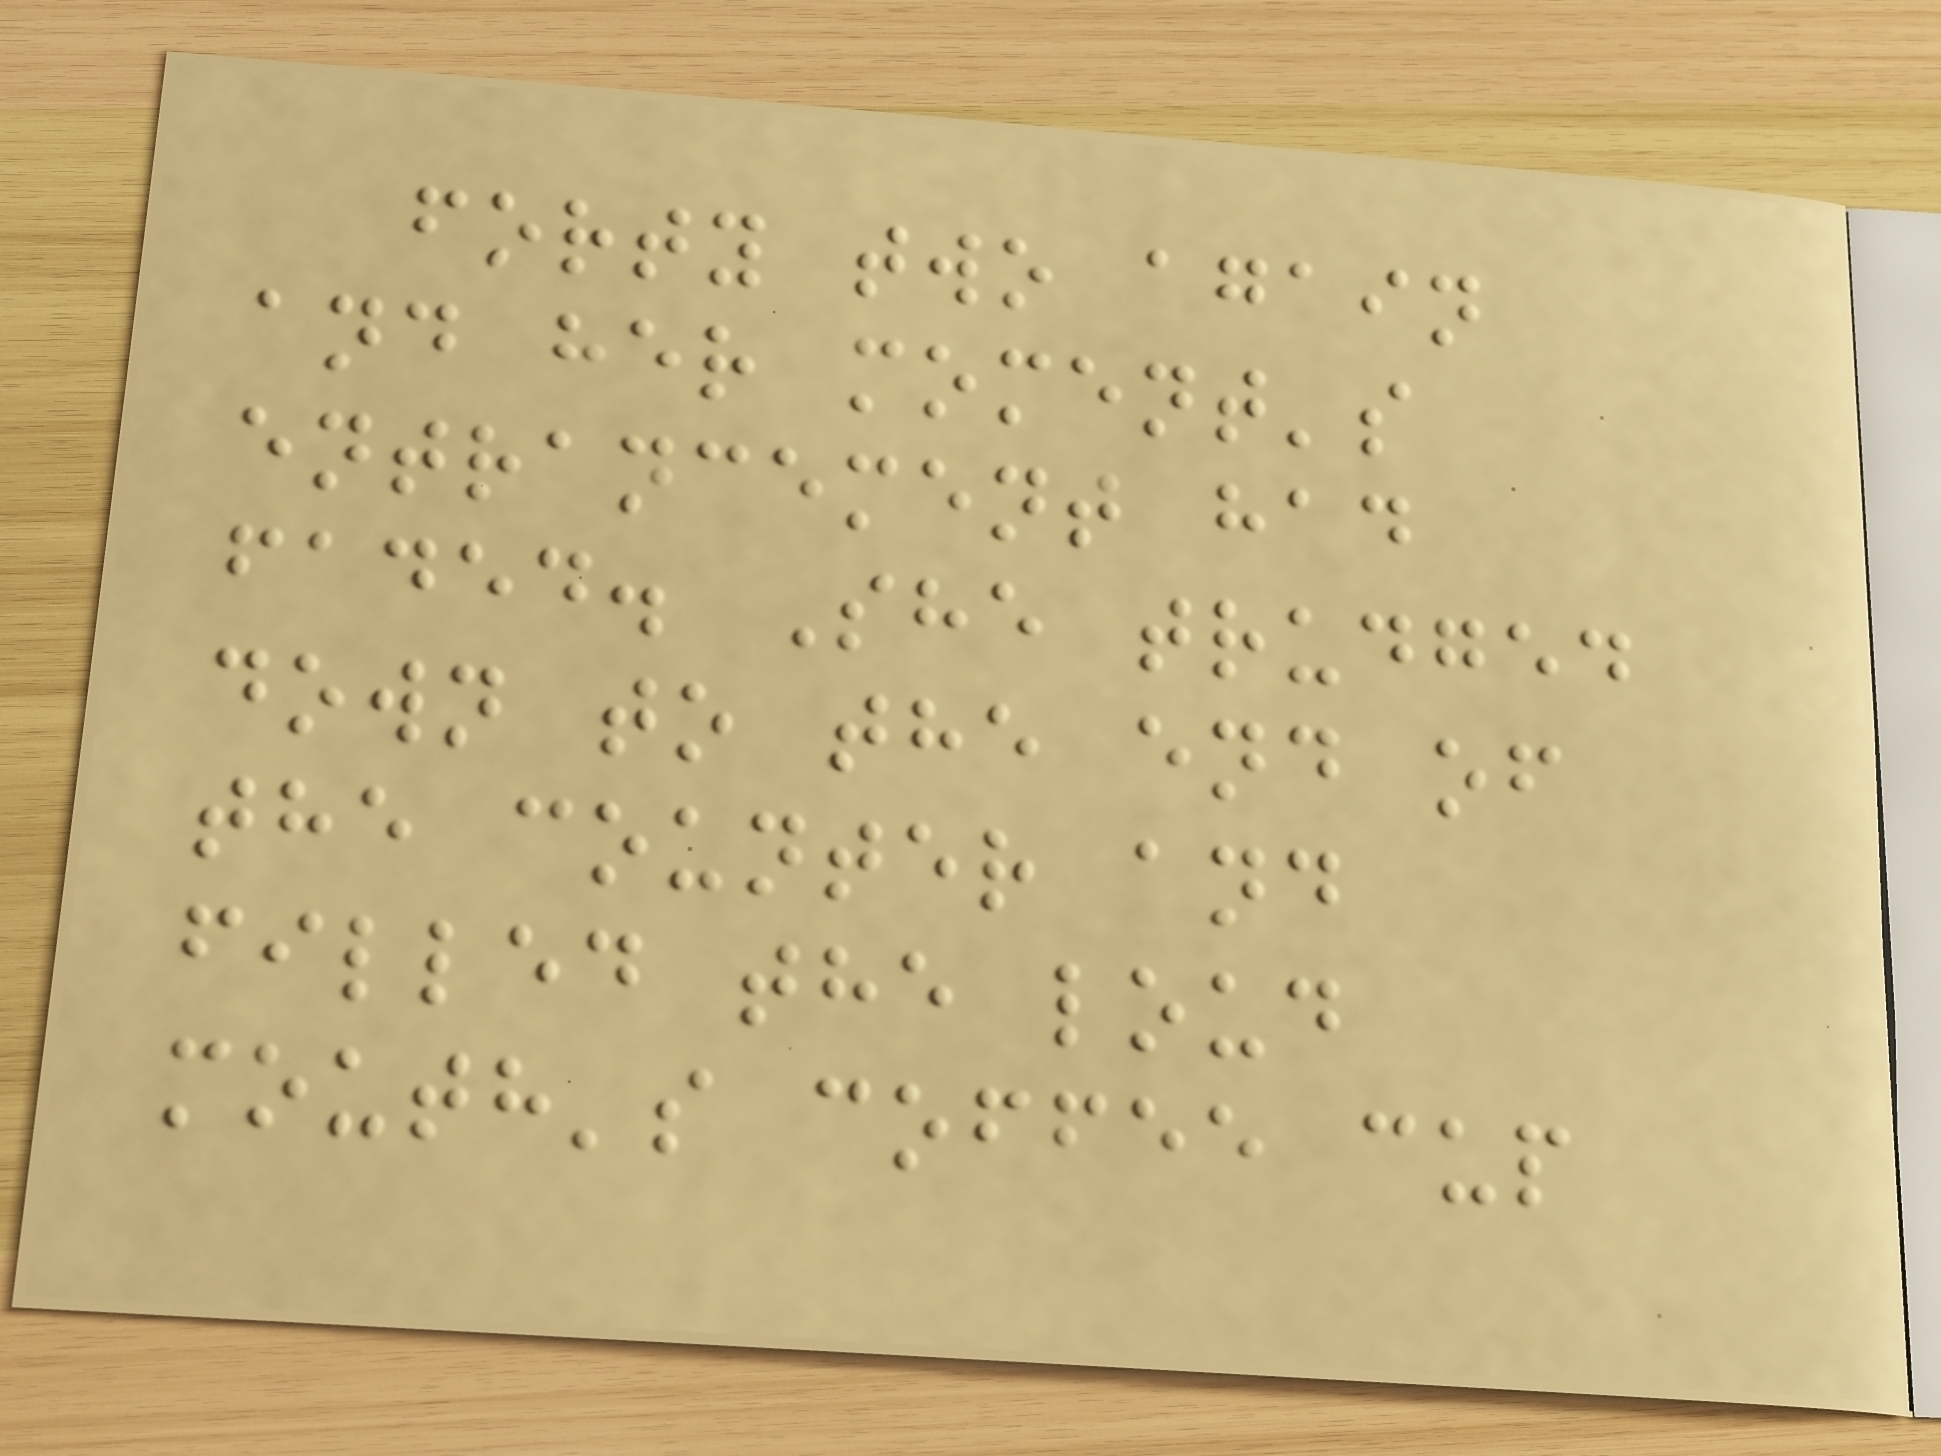forty two again
and her moment's
entrancement had
faded. She trudged
down to the end of
the counter and
filled the loud
mouth's coffee cup
